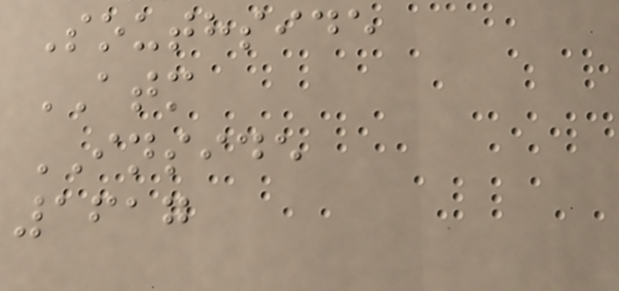Southside
ATM
INSIDE
1617
